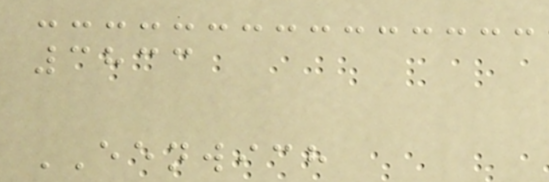3833
EENWICH
